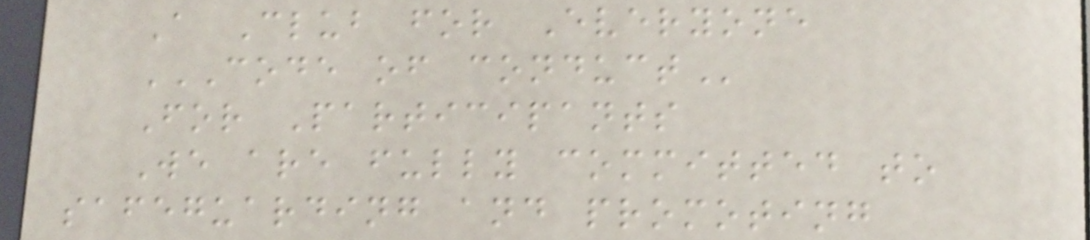A Club for Everyone
CODE OF CONDUCT
For Participants
We are fully committed to
safeguarding and promoting
